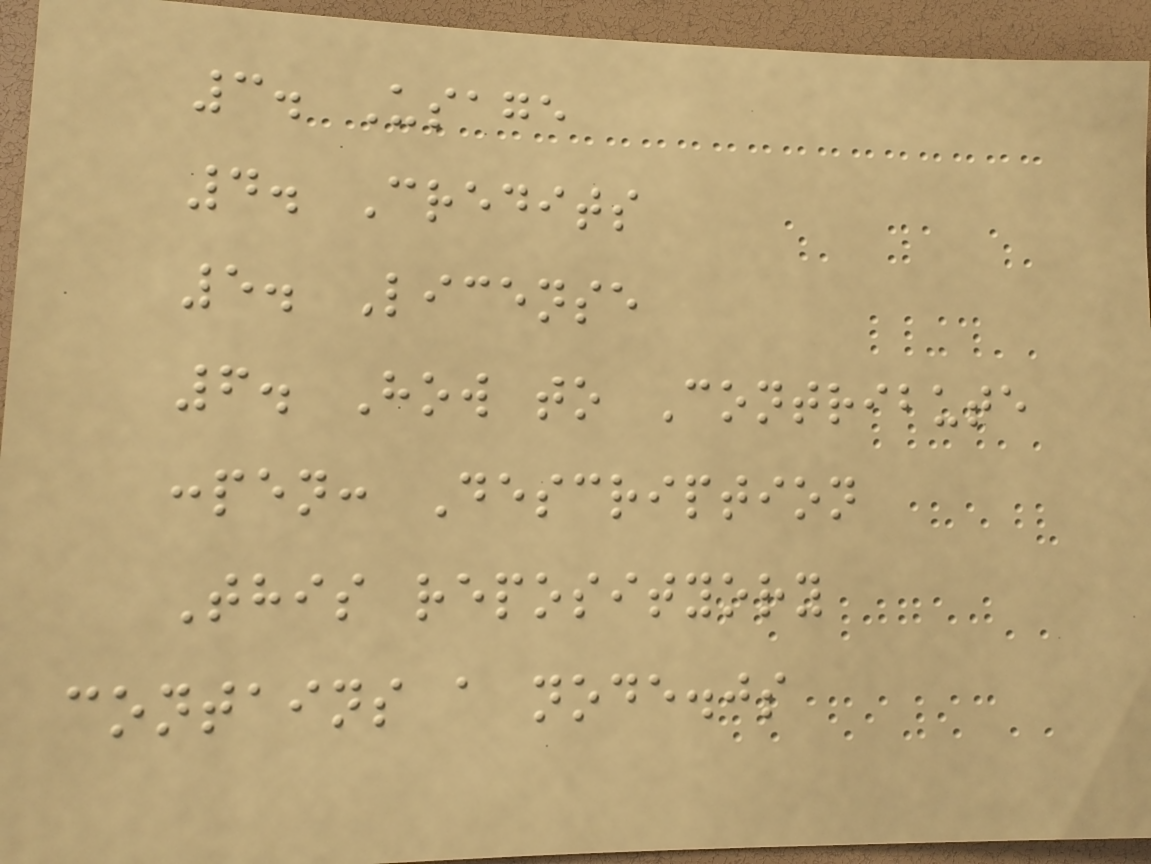3. Usage
4. Credits
5. License
6. How to Contribute
:pen: Description
This reposityory
contains a node.js
